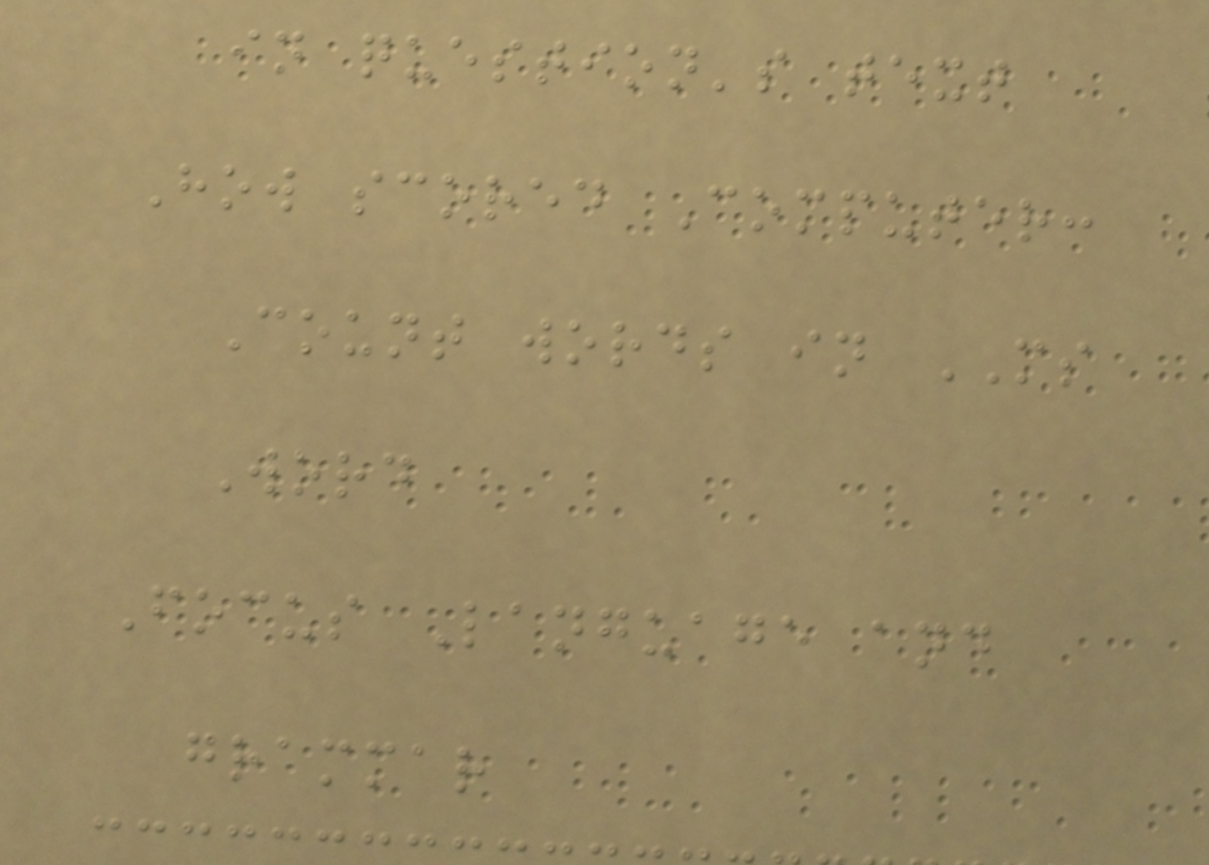in question's text
How scored Computer:
Count words in MS
Word
Focus Language and
grammar
